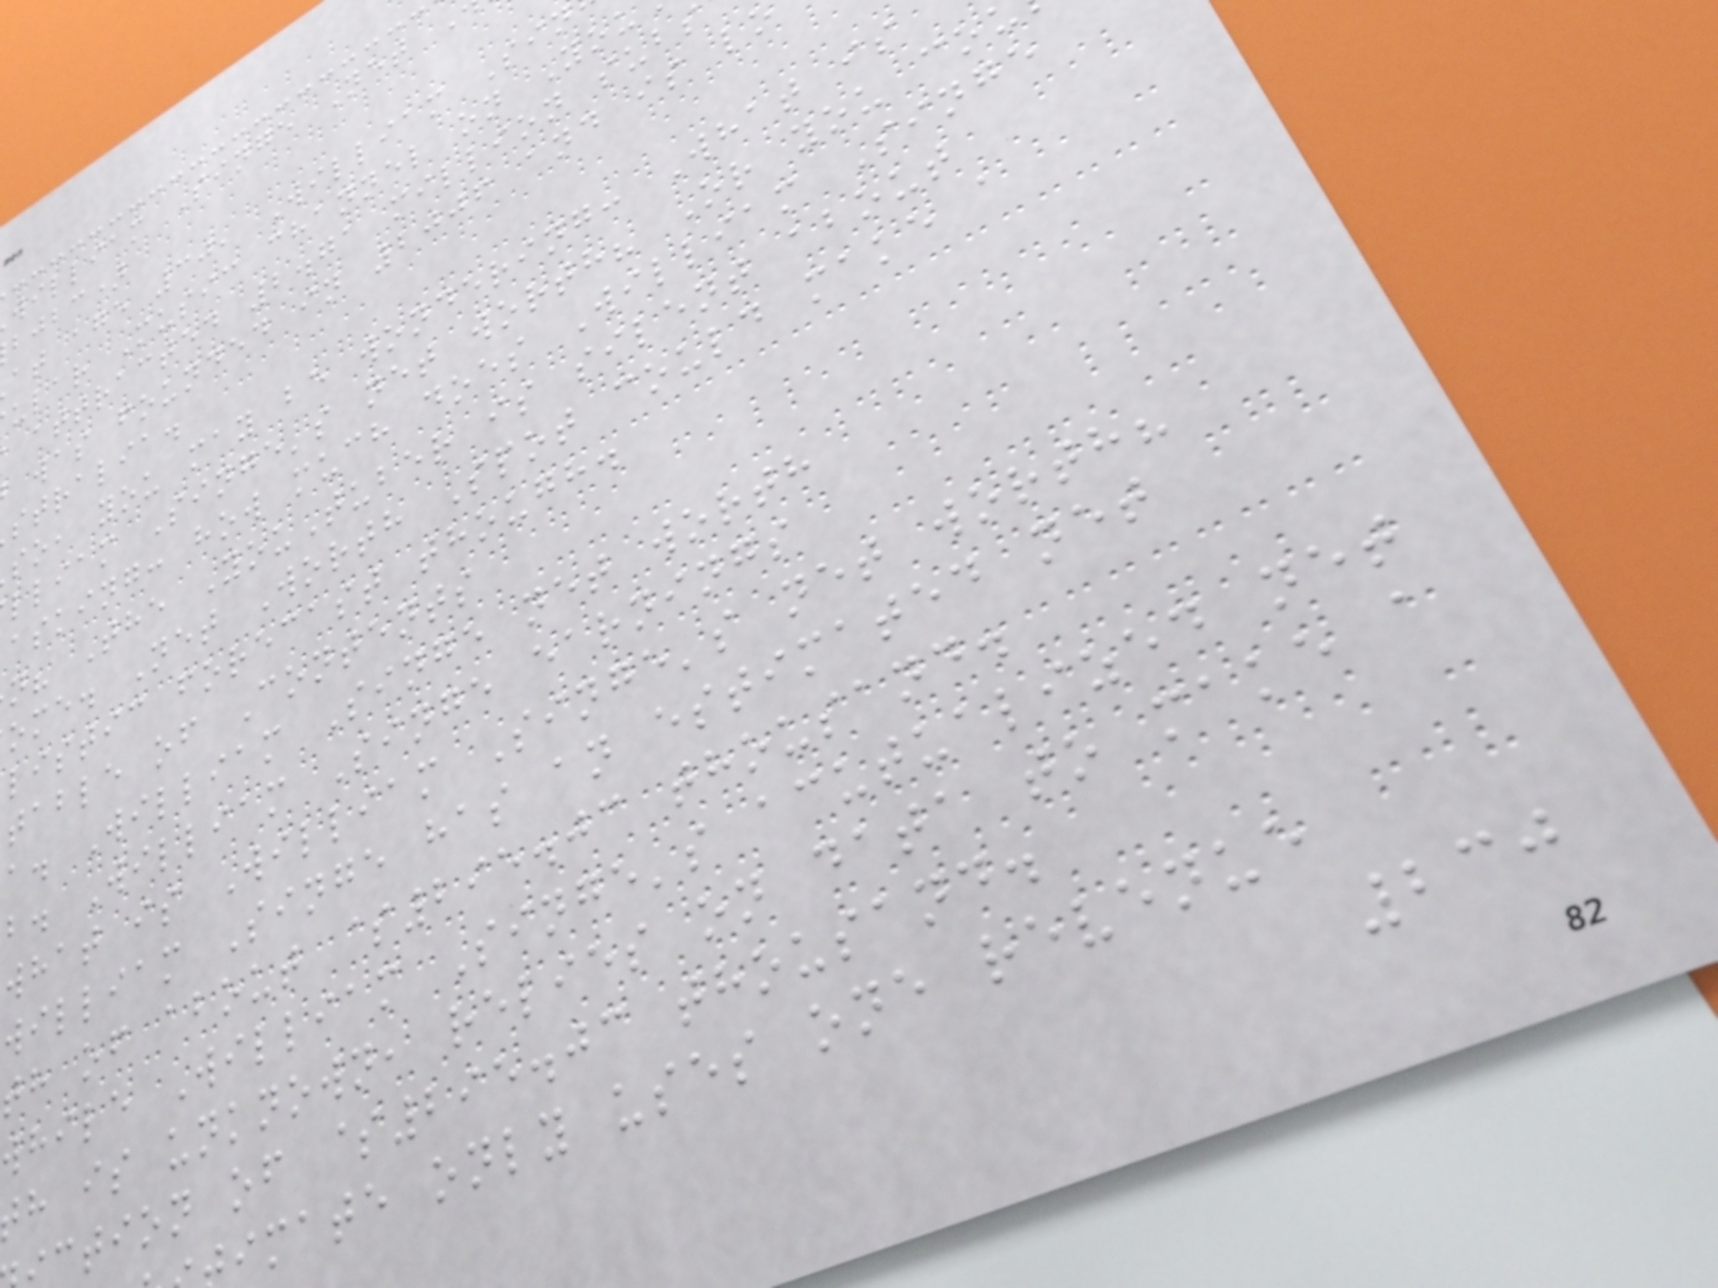william Singe Net
bjbc)
at age 30, William Sin
ular Music channel on You
attracted 2.71 million subs
was founded in 2006 and is lo
stralia.
so, you may be wondering: What is
lliam Singe's net worth? Or you co
asking: how much does William Singe
n? The YouTuber is silent about
ome. Net Worth Spot could make a
listic forecast though.
table of Contents
a. William Singe net worth
b. William Singe earnings
what is William Singe's net worth?
william Singe has an estimated net
th of about $295.03 thousand.
while William Singe's acutualized net
h is unknown, relies on data to make a
ction of $295.03 thousand.
imate only uses one revenue
230
